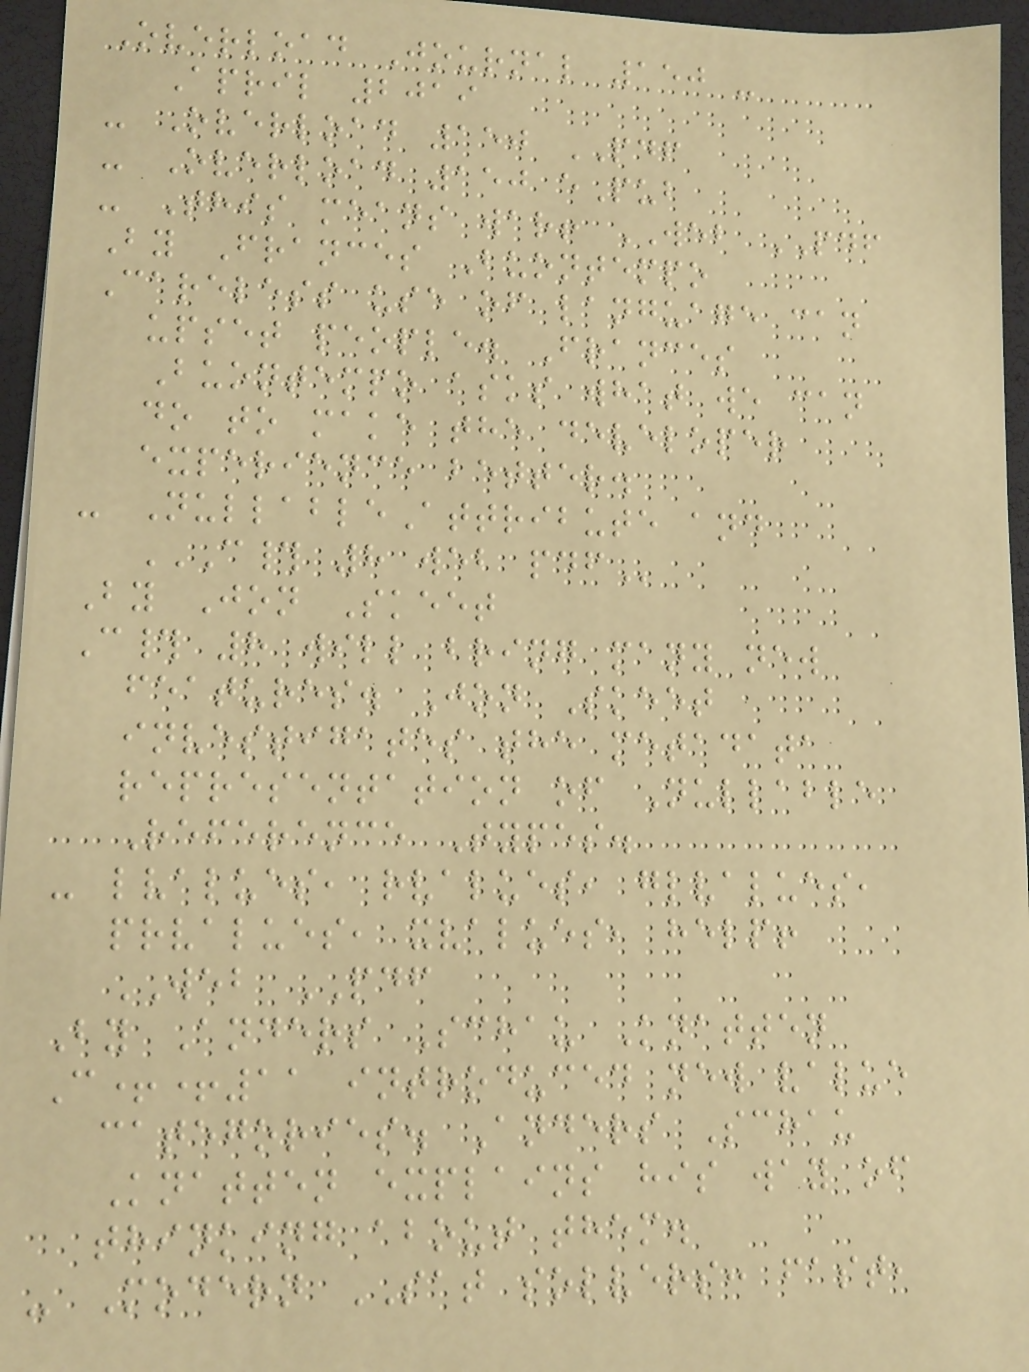Overload Journal 150 -
April 2019
- Overload 150 PDF
- Overload 150 ePub
- This means war! WEB PDF
By Frances Buontempo
Careless use of language can
upset people. Frances
Buontempo asks what we can
do to make the developer
experience better.
- NullableAttribute and
C# 8 WEB PDF
By Jon Skeet
C# 8 will bring many new
features. Jon Skeet
investigates the metadata
representation of Nullable
Reference Types.
- lvalues, rvalues, glvalues,
prvalues, xvalues, help!
WEB PDF
By Anders Schau Knatten
C++11 introduced new value
categories. Anders Schau
Knatten explains his way of
thinking about them.
- Modern SAT solvers: fast,
